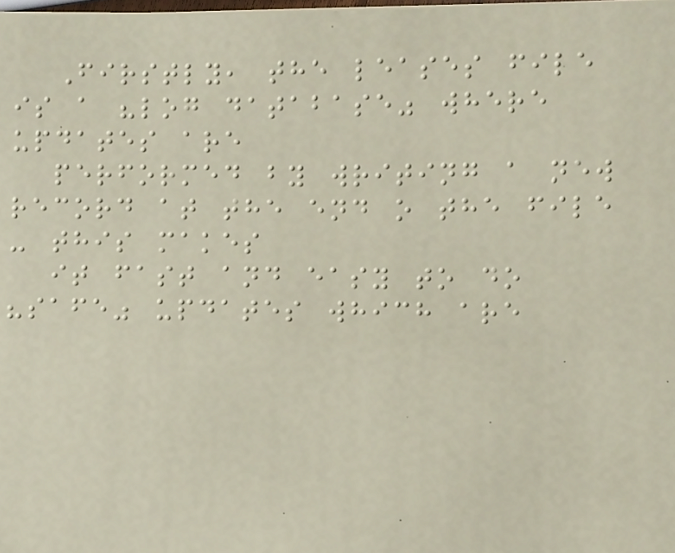Firstly, the leases file
is a "log database" where
updates are
performed by writing a new
record at the end o the file
- this makes
it fast and easy to do
"safe" updates which are
